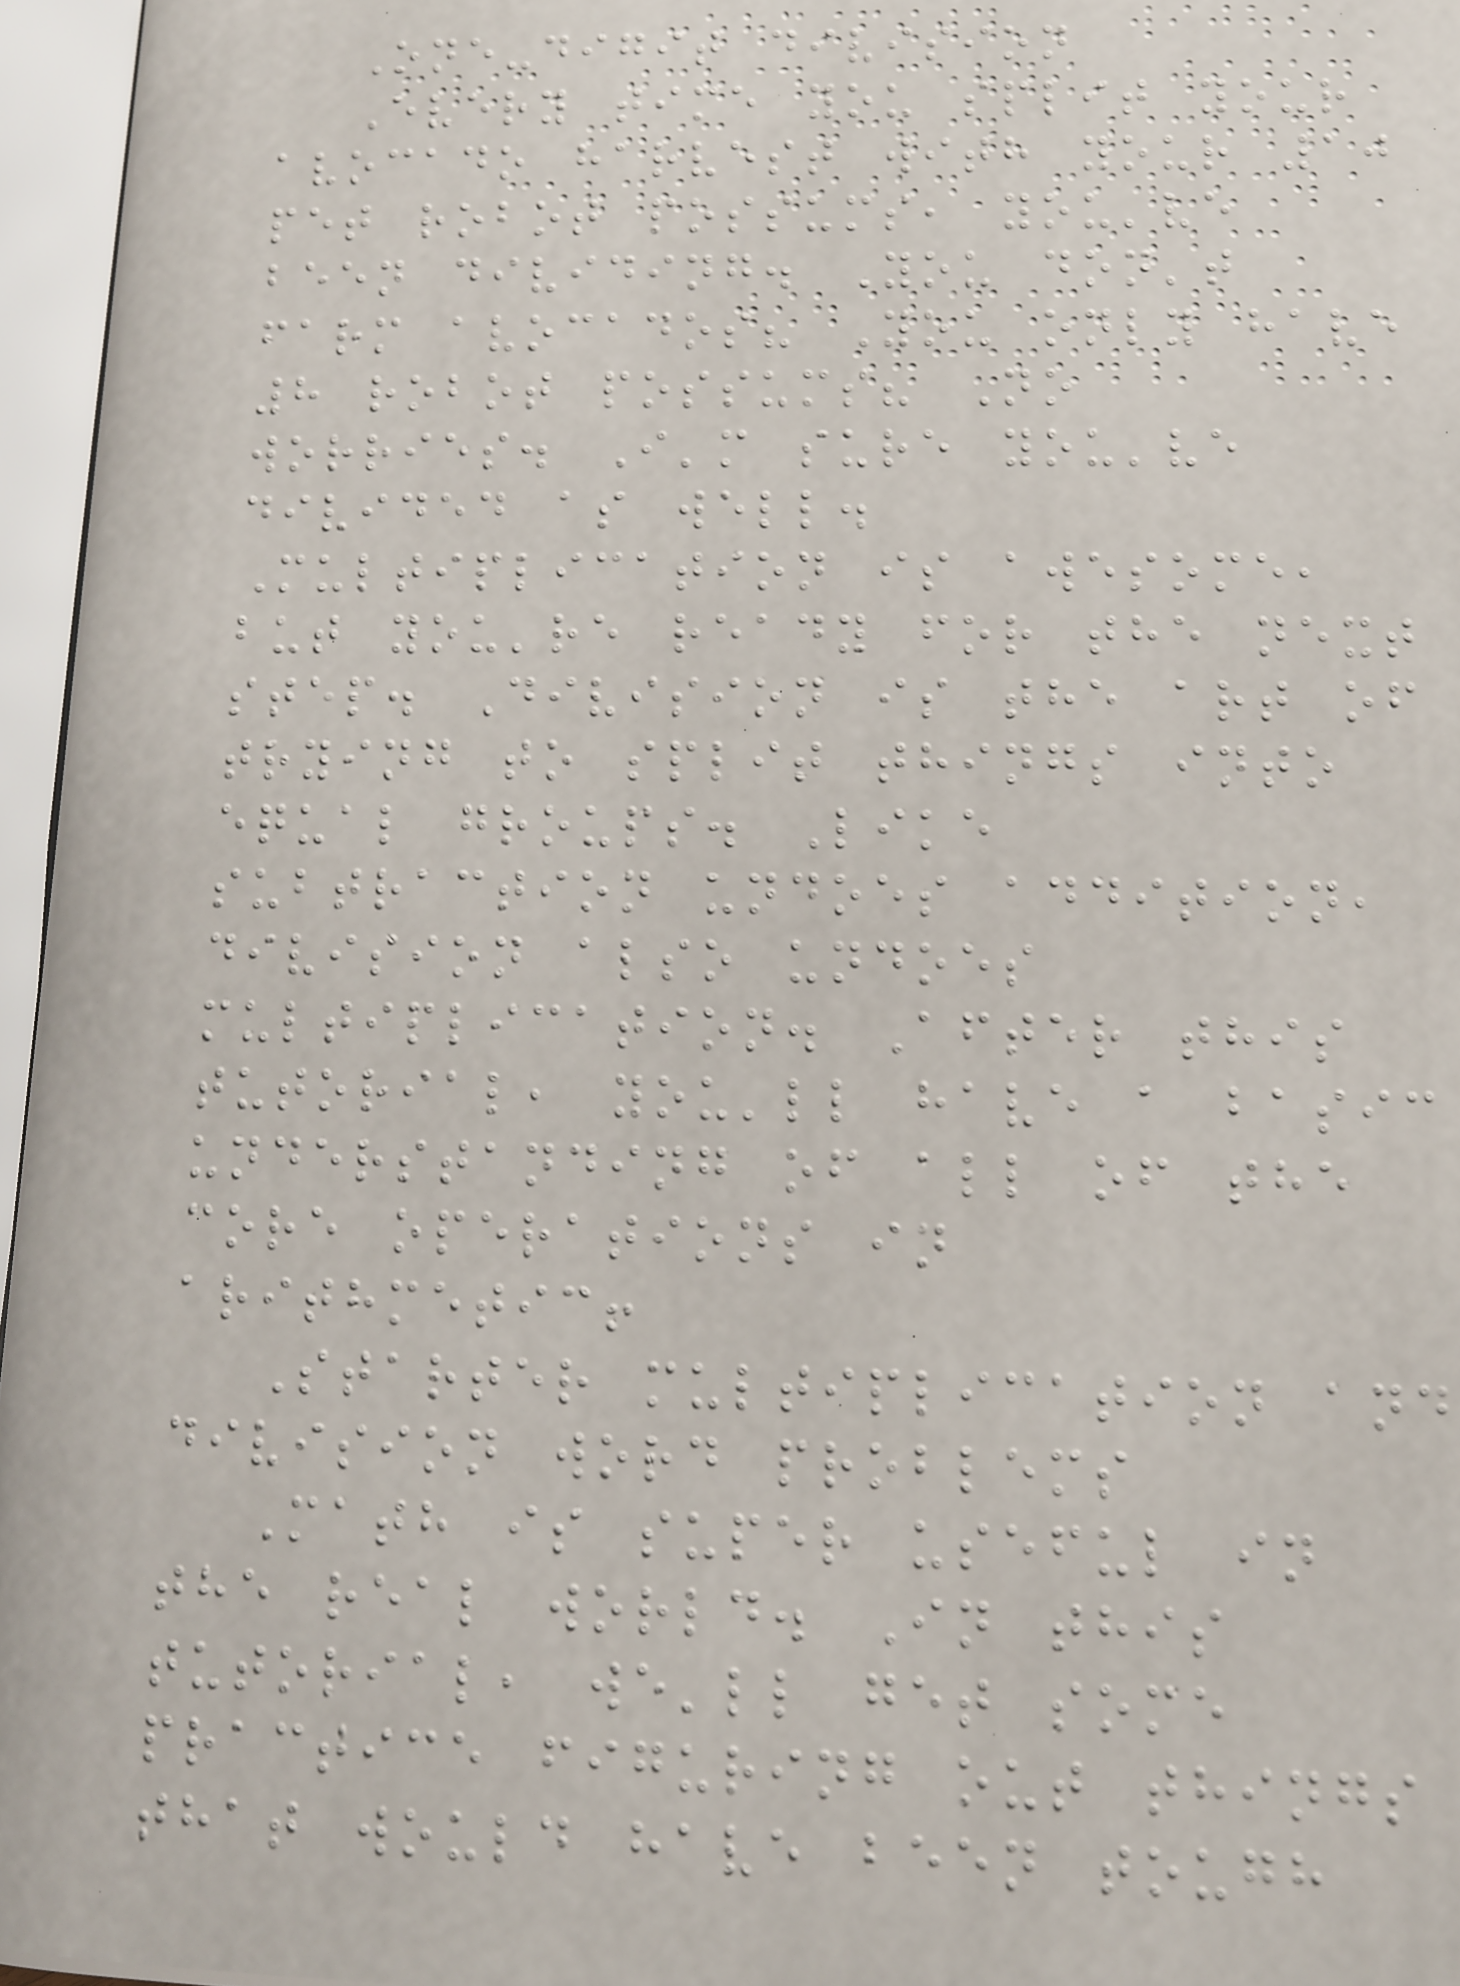One-digit division
Every time you split your
avocado harvest with your 10
pet robot possums, you've
been dividing. You don't
farm avocados? You only have
8 robot possums? No
worries. I'm sure you've
divided as well.
Multiplication is awesome,
but you're ready for the next
step. Division is the art of
trying to split things into
equal groups. Like
subtraction undoes addition,
division also undoes
multiplication. After this
tutorial, you'll have a basic
understanding of all of the
core operations in
arithmetic!
Starter multiplication and
division word problems
Math is super useful in
the real world. In this
tutorial, we'll get some
practice figuring out things
that would have been tough
